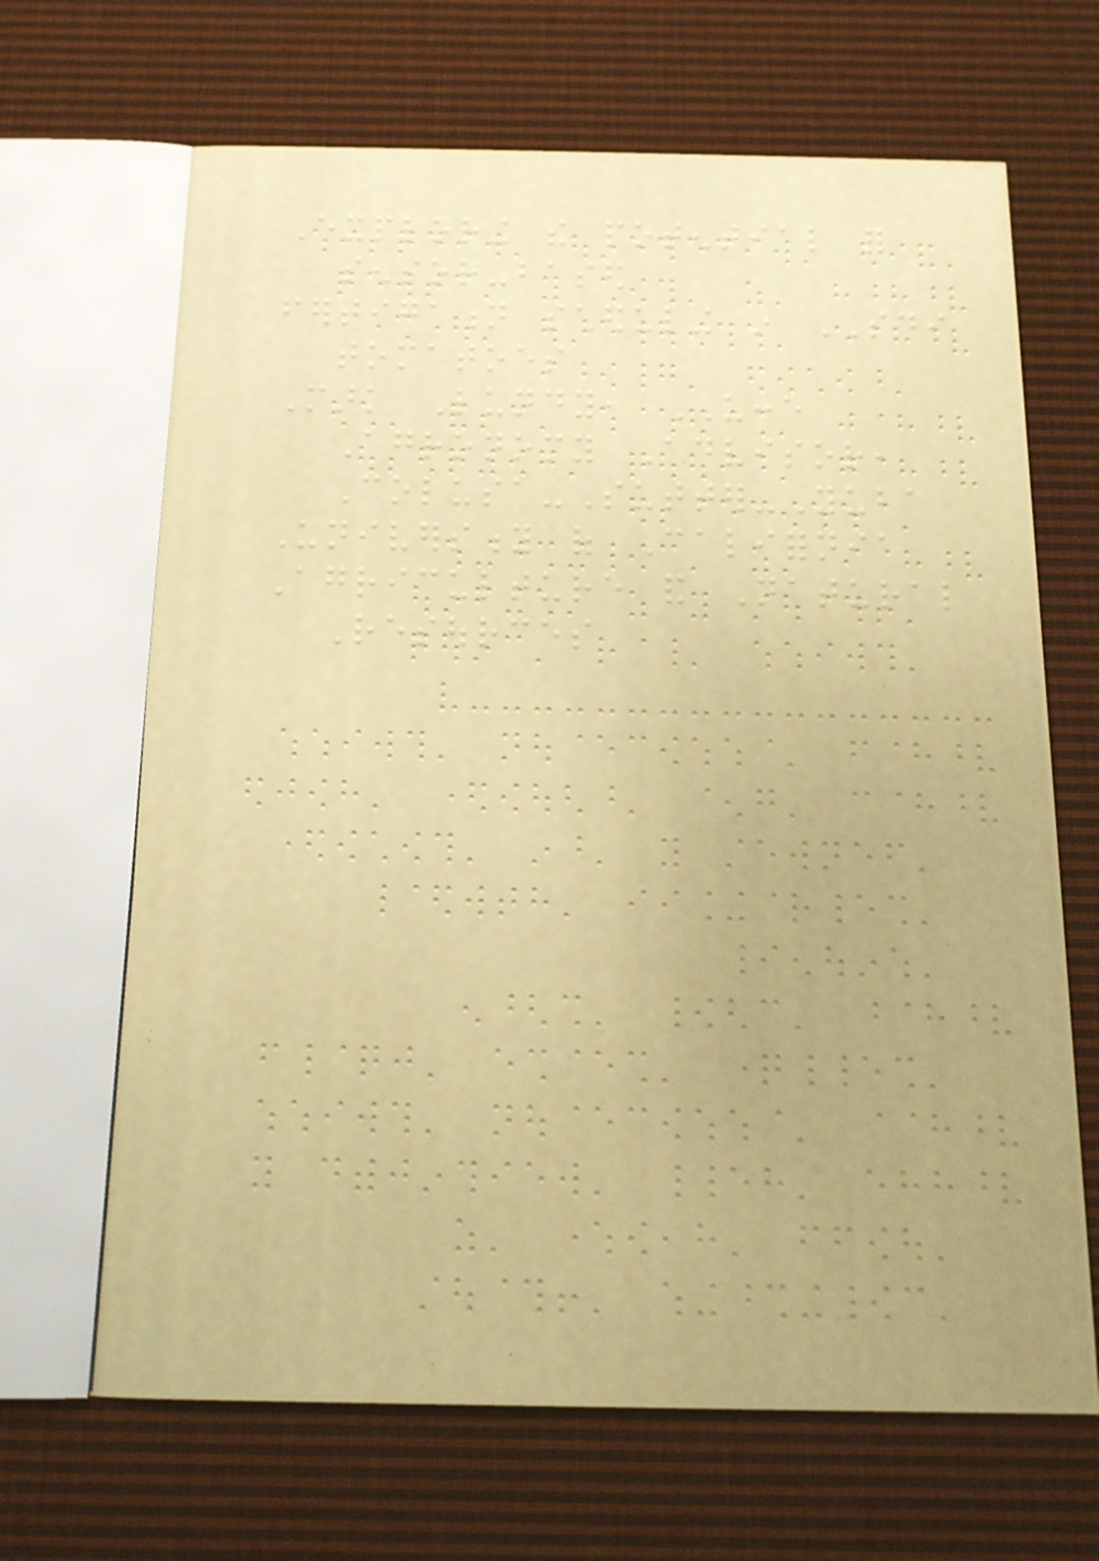Exploring the potential for
sensor-based
fertigation scheduling in SDI
tomatoes
Mark Lundy, UCCE
Agronomy Advisor,
Colusa-Sutter-Yuba
University of California
Agriculture and Natural
Resources
